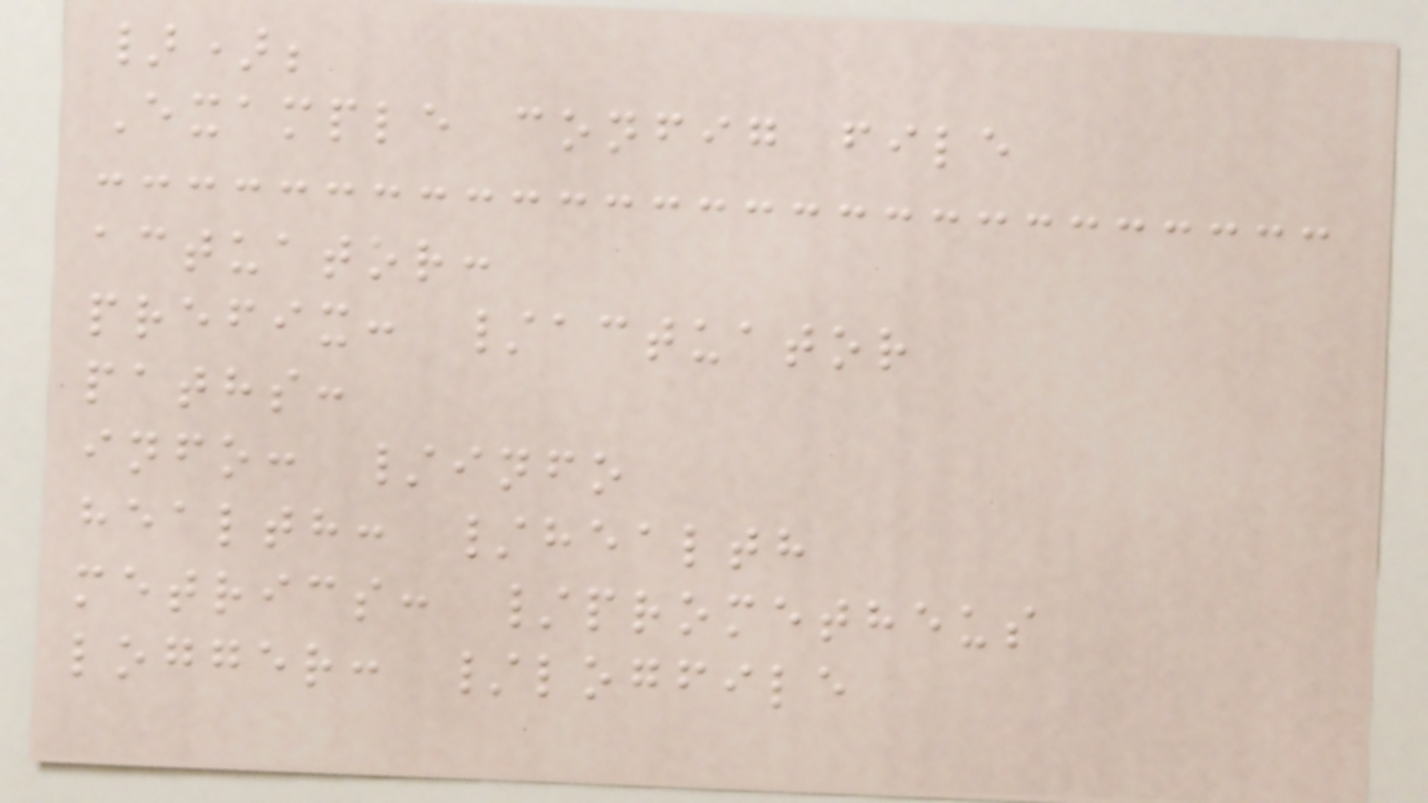});
Example config file
actuator:
prefix: /actuator
paths:
info: /info
health: /health
metrics: /prometheus
logger: /logfile
